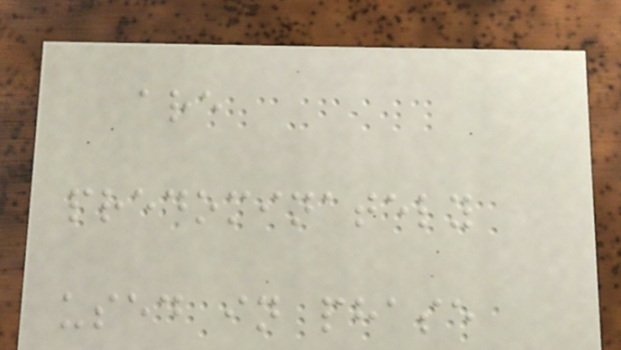are
predominately
used in phase
